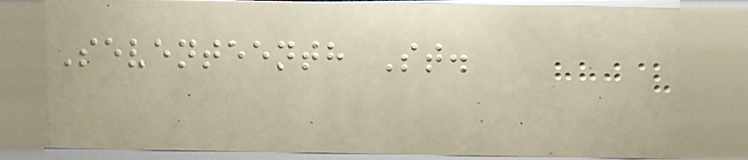Seventeenth St.
